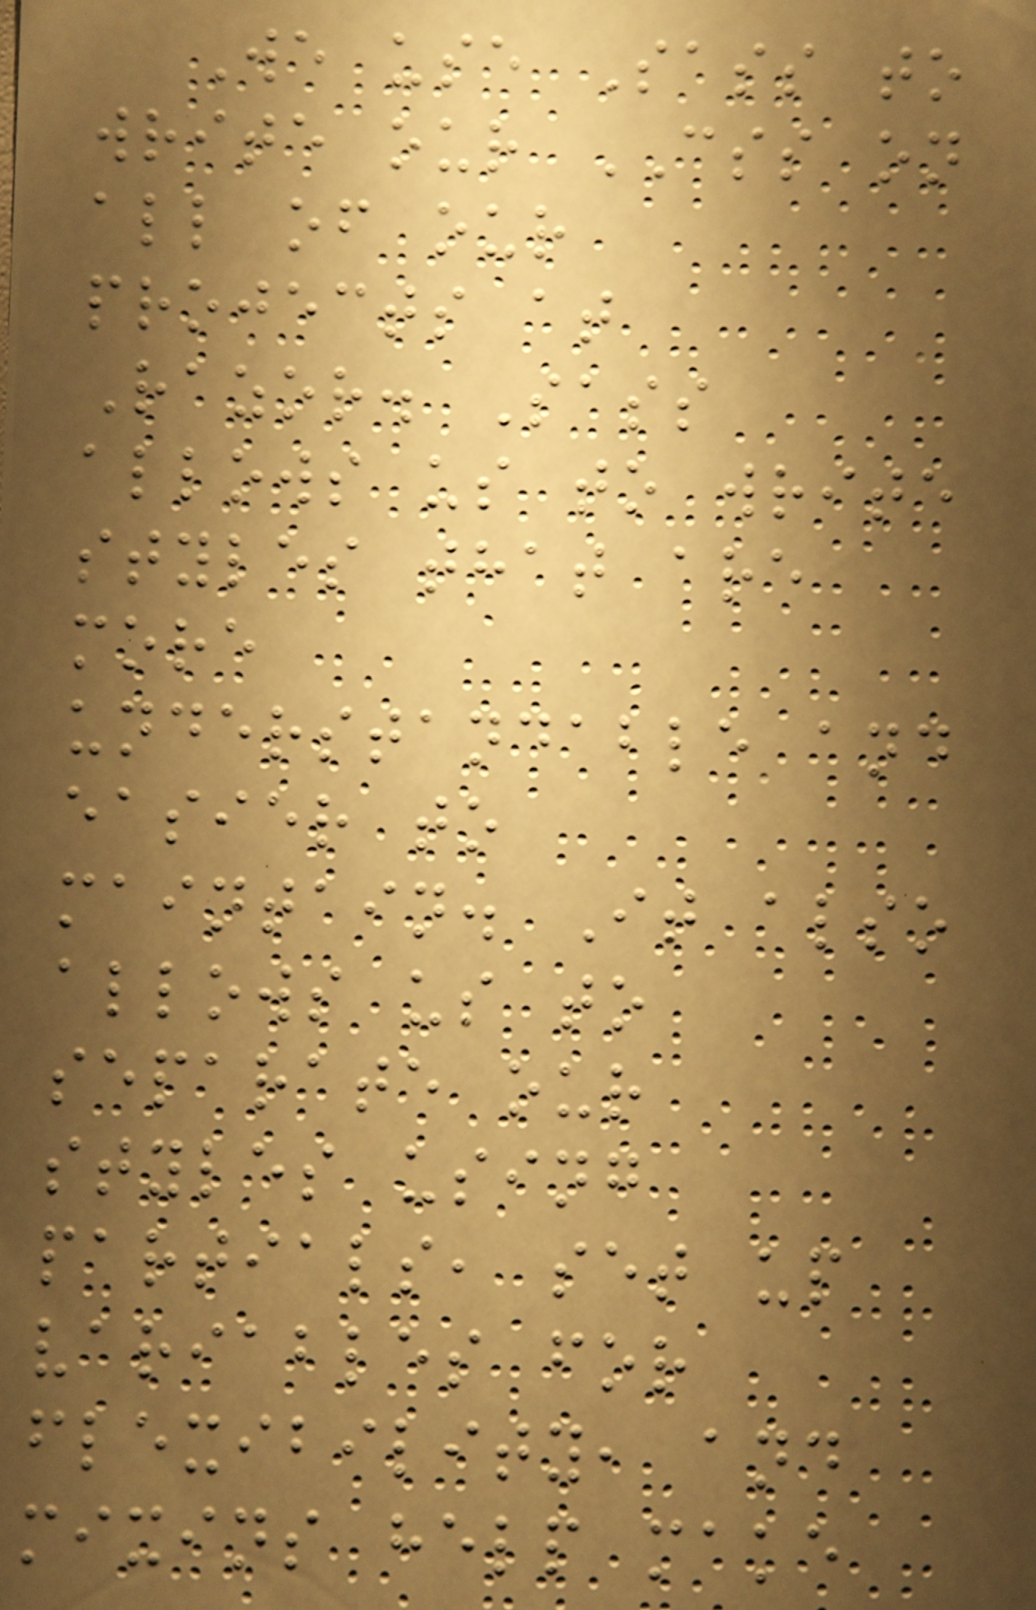We use Sass to
write our CSS on
all of our
projects at
Razor. Sass
allows us to write
styles that are
more
understandable and
easier to
maintain. It also
allows us to
separate our
styles using
partials, set up
variables for
flexibility, and
mixins help make
